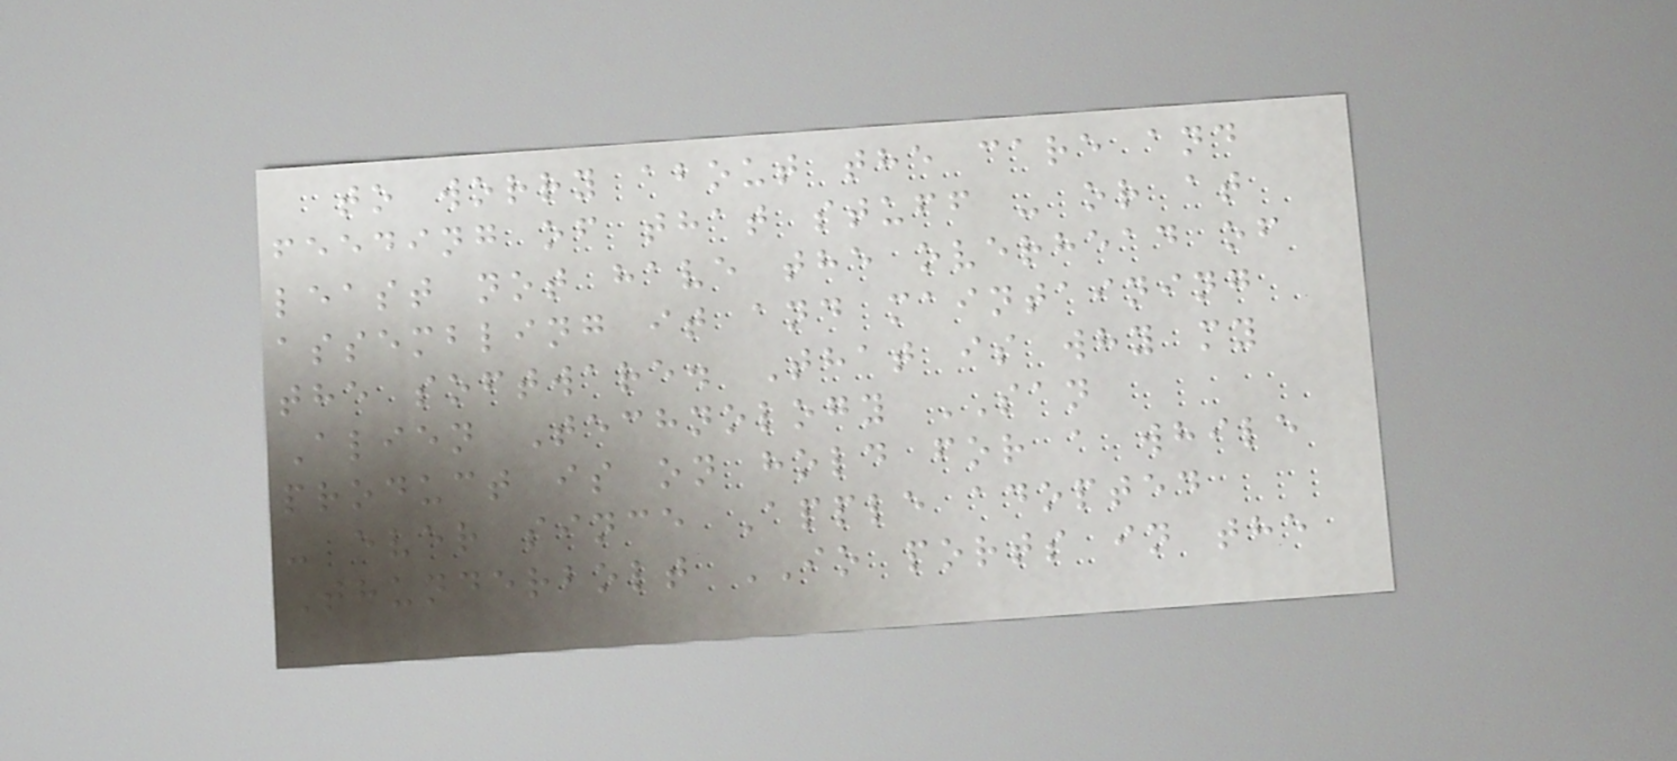to worry about the care and
feeding of that stuff - or at
least not have the overhead of
assembling it and maintaining
the software. That is why my
Alien Technology SAN
product is on hold for a while
- ever since Apple adopted
Thunderbolt IO ports in the
